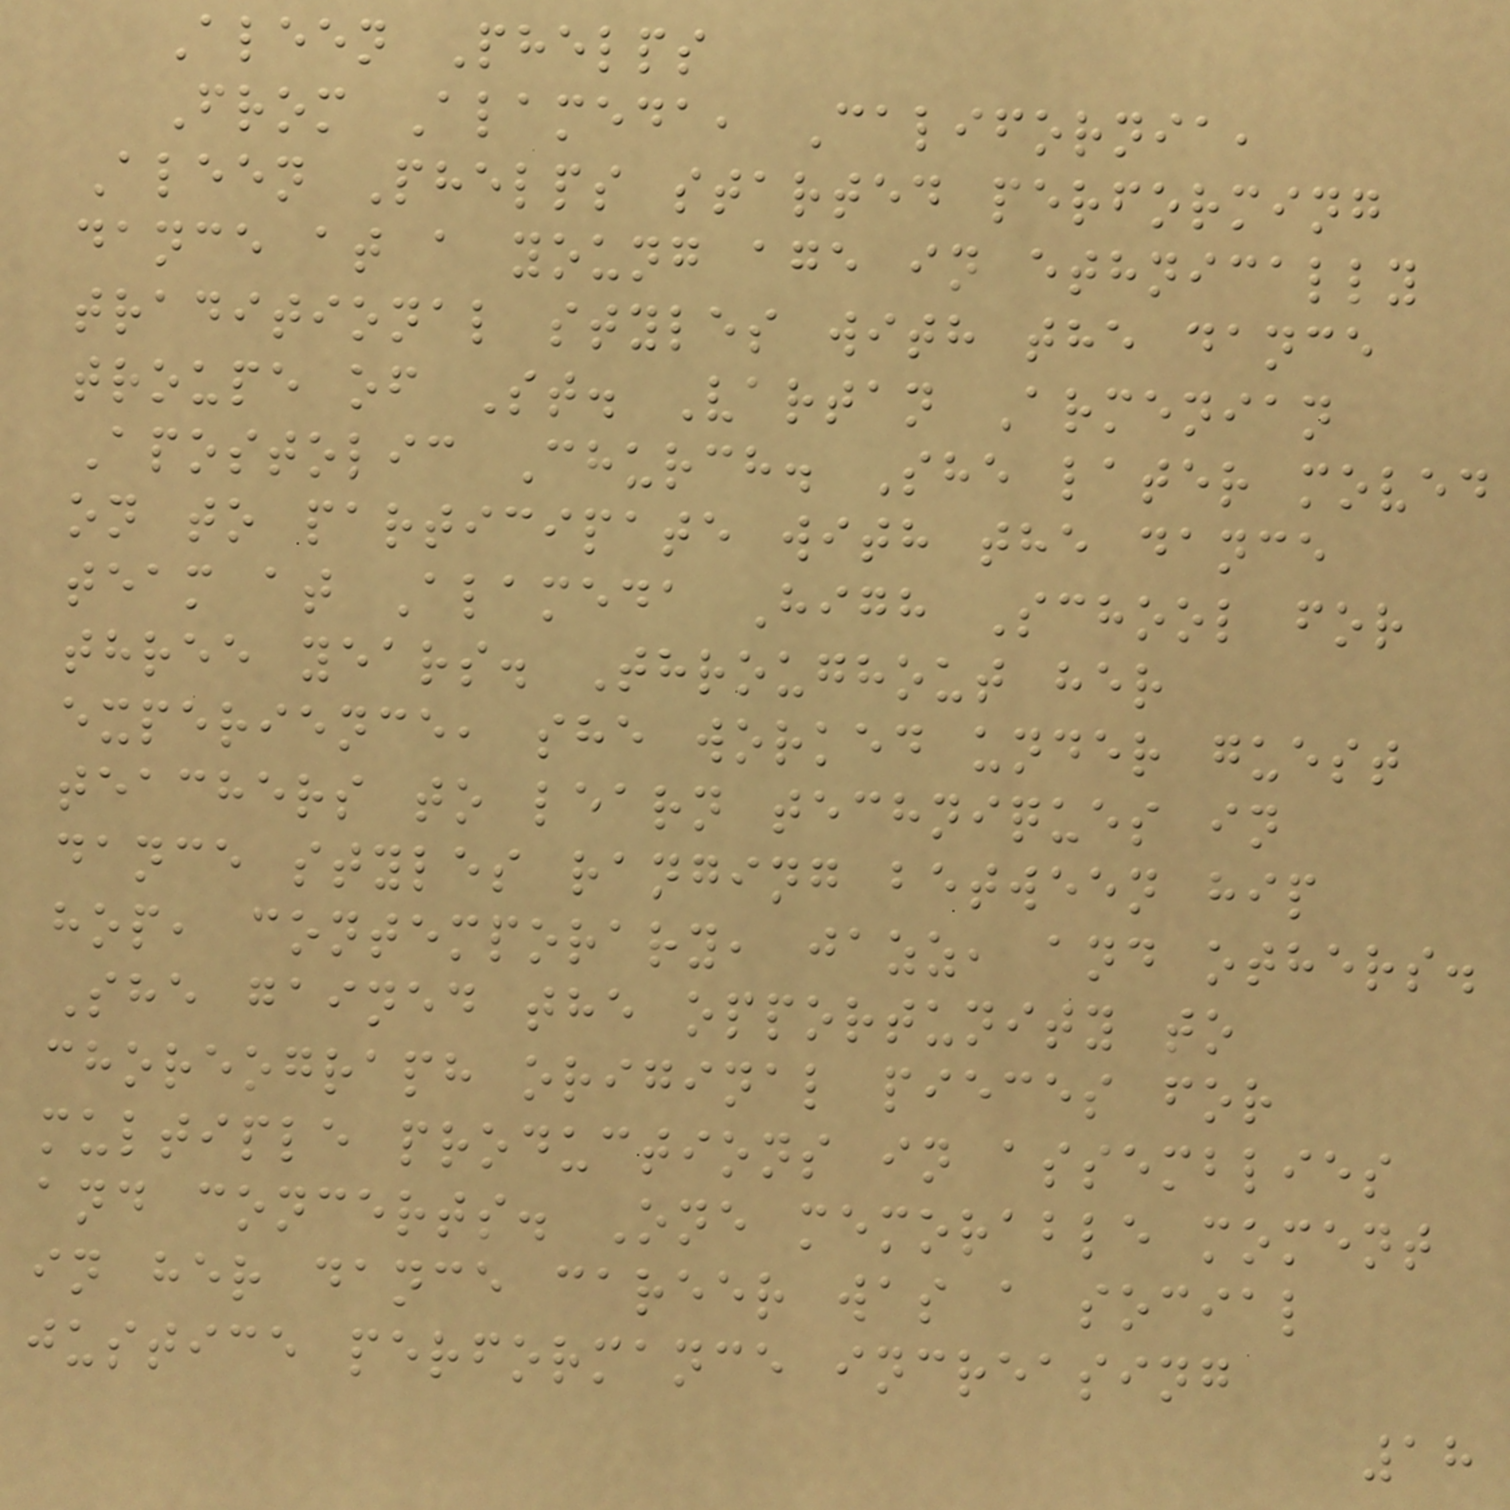Aleen Phelps
From Alameda, California,
Aleen Phelps started performing
dance at a young age in ethnically
traditional styles with the dance
troupe of St. Vartan Armenian
Apostolic Church. She later moved
on to participate with the dance
team at Alameda High School for
three years. Throughout her
experience, she worked under guest
teachers to learn techniques in
dance styles ranging between hip
hop, contemporary, jazz, and others.
She gained the opportunity to
choreograph original pieces for
multiple productions in assemblies
and concerts. One memorable moment
in her dance career was a social
justice performance increasing
18
